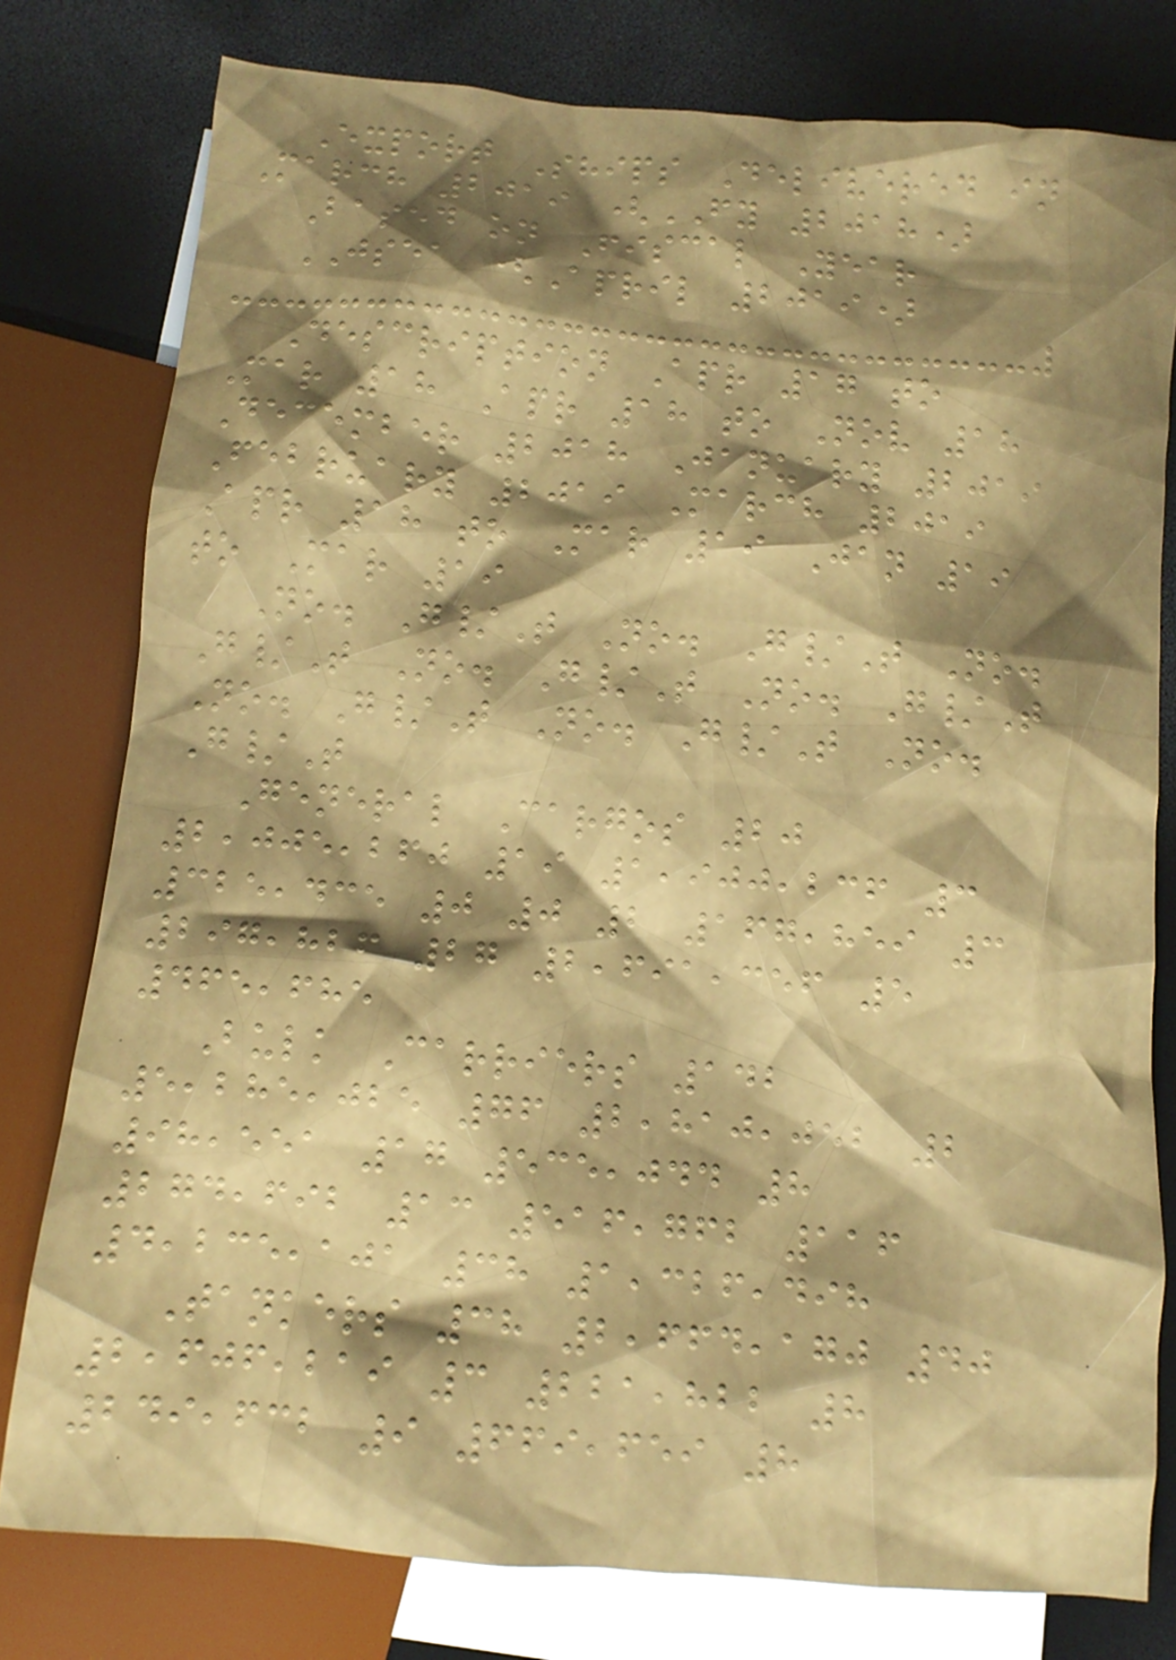Export Ships Delivered in
March 2019 (FY 2018)
Based on Fiscal Year
JSEA (April 2019)
Description Apr 17 to
Mar 18 Apr 18 to Nov 18
December 2018 January 2019
February 2019 March 2019
Apr 18 to Mar 19 Jan 19
to Mar 19
No. G/T No. G/T No.
G/T No. G/T No. G/T
No. G/T No. G/T No.
G/T
General Cargos 20
2,005,260 19 1,900,236 3
325,435 0 0 2 167,859 3
297,826 27 2,691,356 5
465,685
Bulk Carriers 142
5,285,025 76 2,810,052 2
98,551 17 535,044 8
274,692 13 516,762 116
4,235,101 38 1,326,498
Tankers 38 2,664,170 40
2,606,219 3 221,822 8
249,632 9 669,659 8
